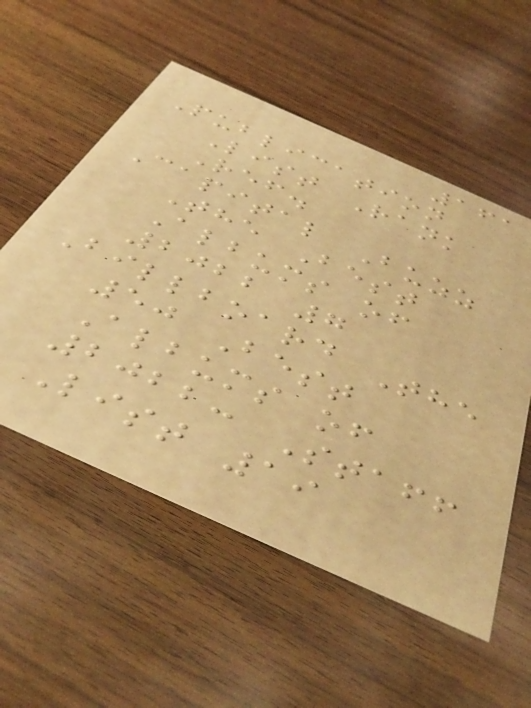161
Publication
List Rank
Ref.
Capital Buzz
The Best
Albums of
2022 7
Billboard The
50 Best
Albums of
2022: Staff
List 19
